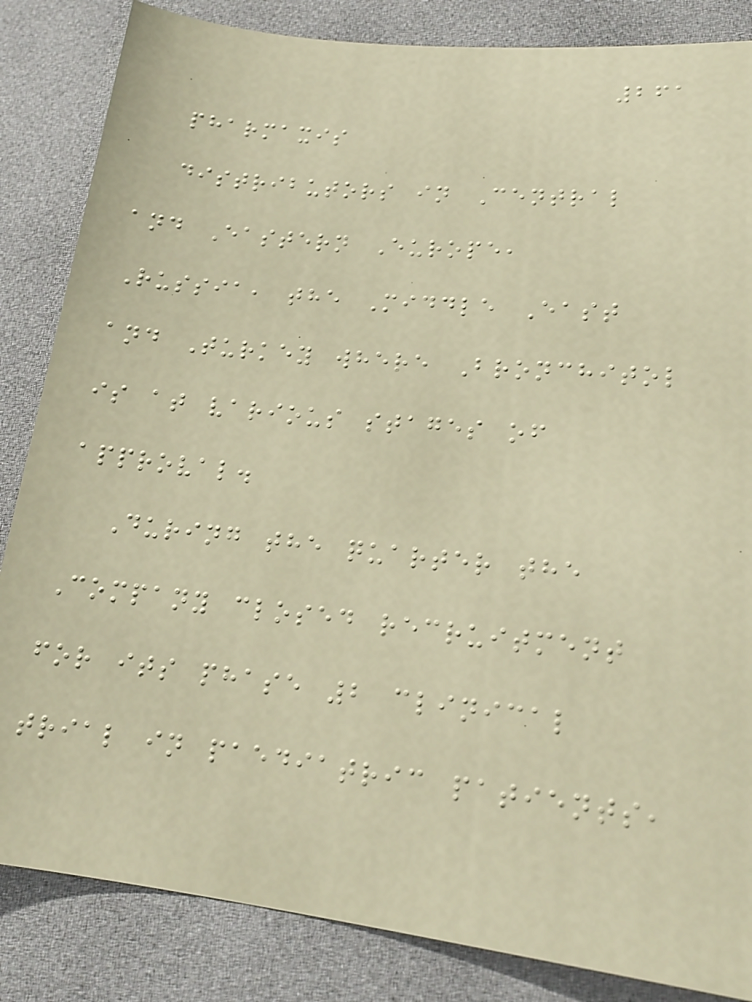261
pharmaxis
distributors in Central
and Eastern Europe,
Russia, the Middle East
and Turkey where Bronchitol
is at various stages of
approval.
During the quarter the
Company closed recruitment
for its phase 2 clinical
trial in paediatric patients,
